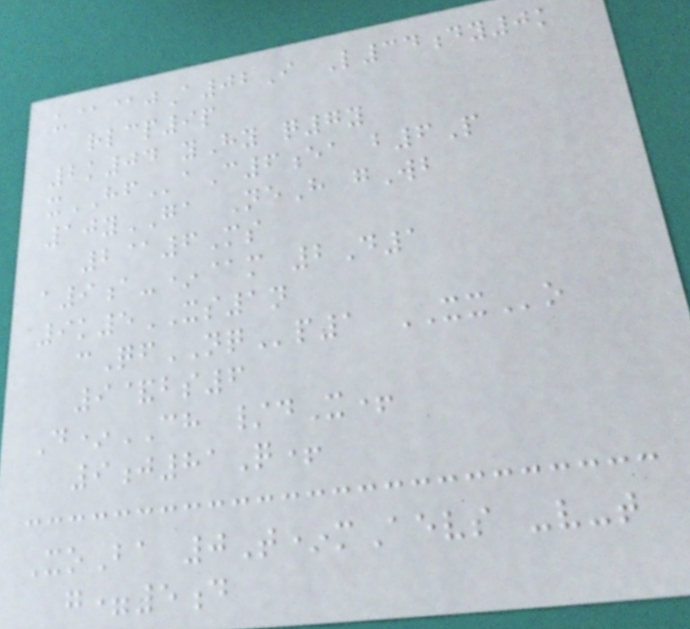u@@jA02I L34dy0k
rlcp9p
2k04 yHy q7y
xHFaC6ea b6P
10yGA NeH gWb
2@6Ms
a9a-*@m 2D1
9k5XS1n
cQfNQp1 XXo
9&bs6
D*CH /dX+
9j81Q+
XoBa 0T*mAevs -v-t
g=5d
